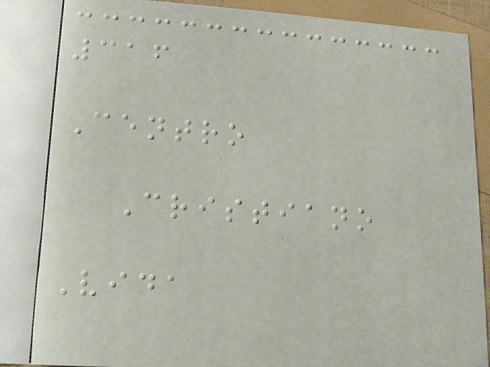316
Centro
Cristiano
Vida
